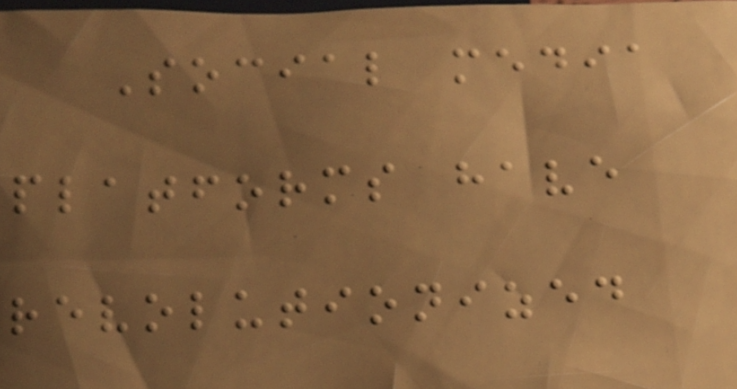Social media
platforms have
revolutionized
